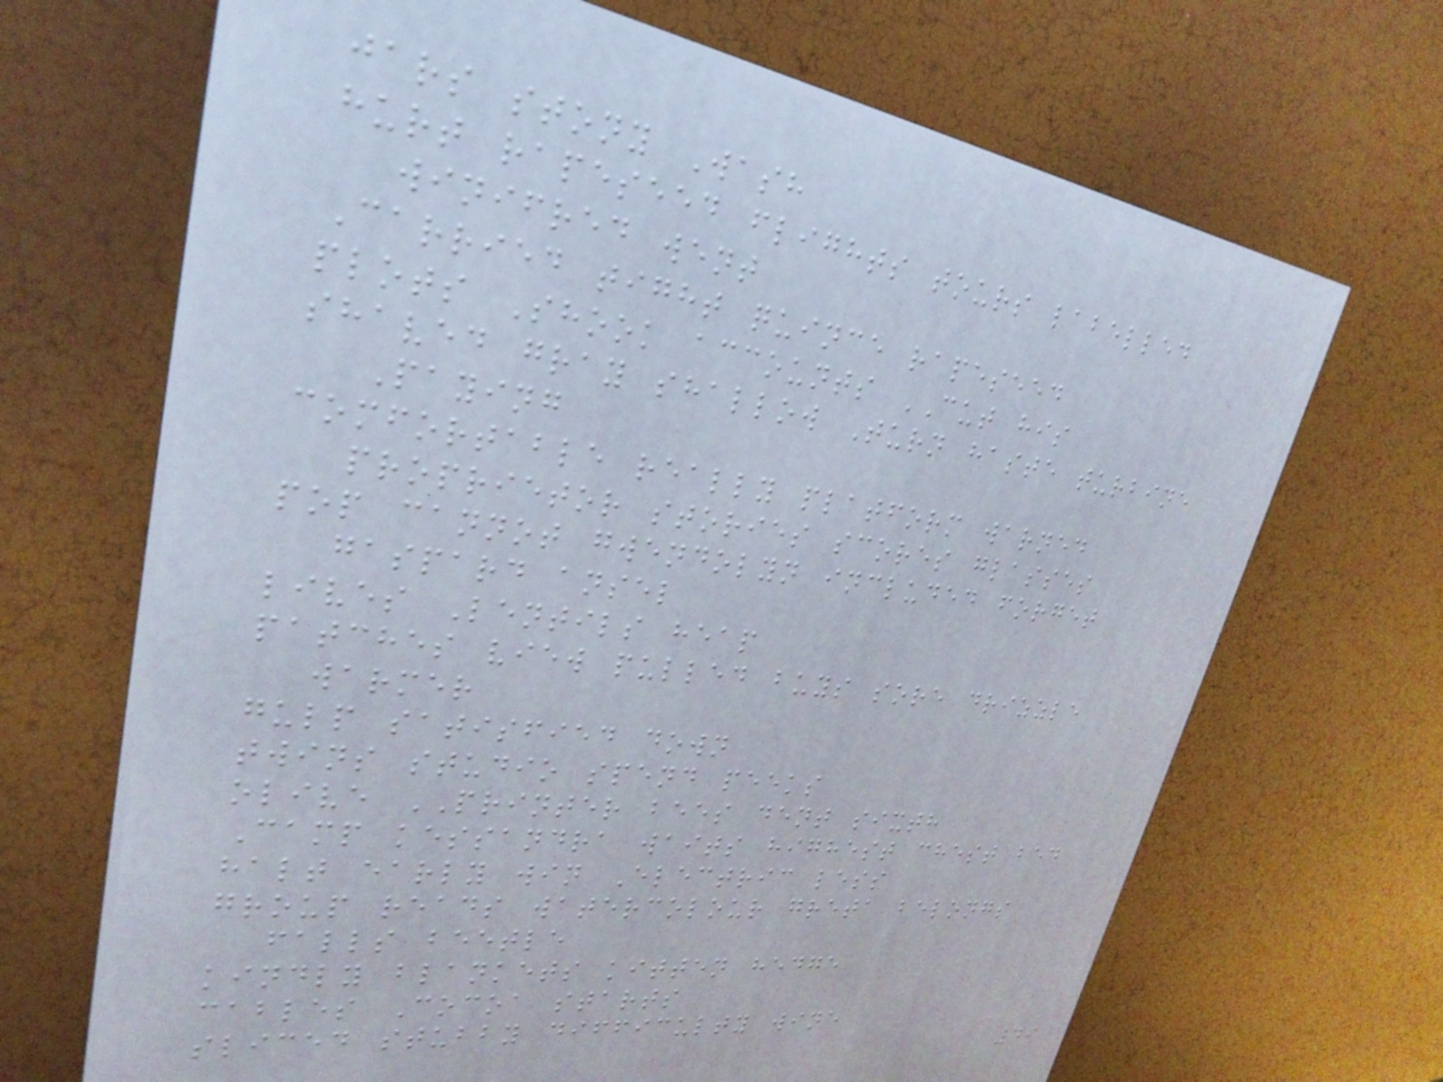jars stony Wash
hurt rapeseed flights tours labelled
winifred went
Carried tight quince rapeseed
plots Shook accounts CUT his
shaved gray shallow Turn haste turbine
Paying
comfortable really platform warned
proprietor stories scores glasses
pop cannot gwendolyn included forget
gaspard ansel
lives Lentils heap
patches view pulled buys sore drizzle
warmer
gulp satisfied down
twins studio spend peeks
olive PRINTER bees dent sixth
Camp kessandra waits highest chest bed
halt early win Electric less
group reads watercolour greta belongs
falls beetle
kindly blankets kitten hedge
cables Cocoa starts
sliced stubby difficulty wine
49
